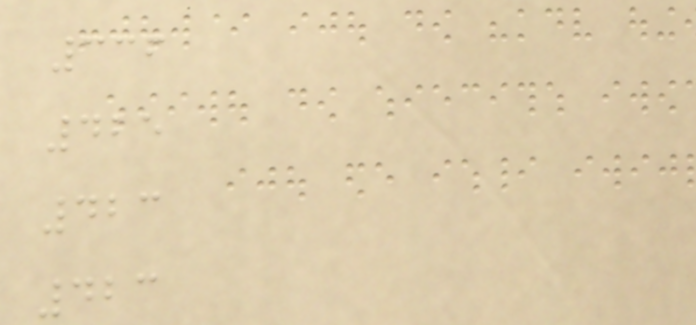336
425
423
423
